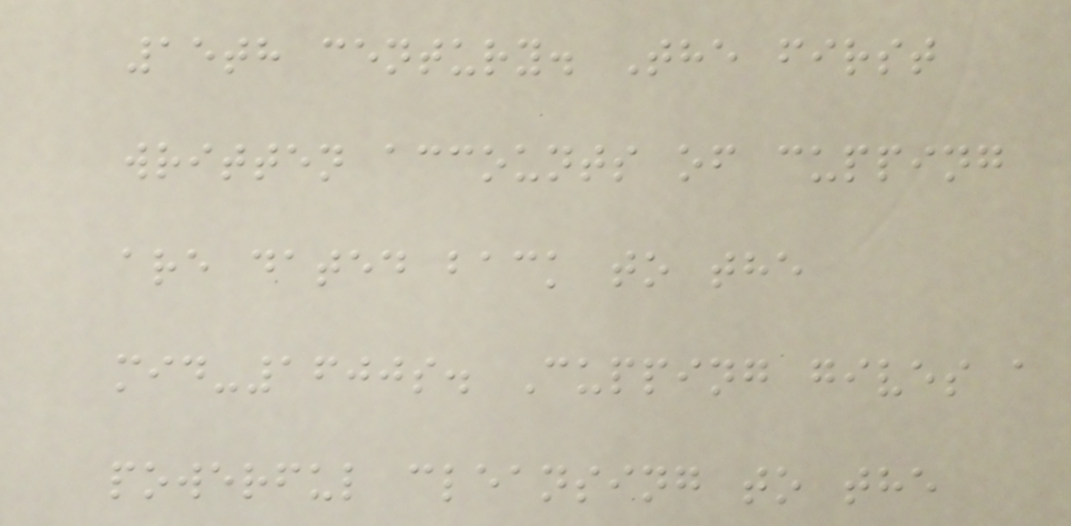15th century. The first
written accounts of cupping
are dated back to the
mid-1600s. Cupping gives a
powerful cleansing to the
